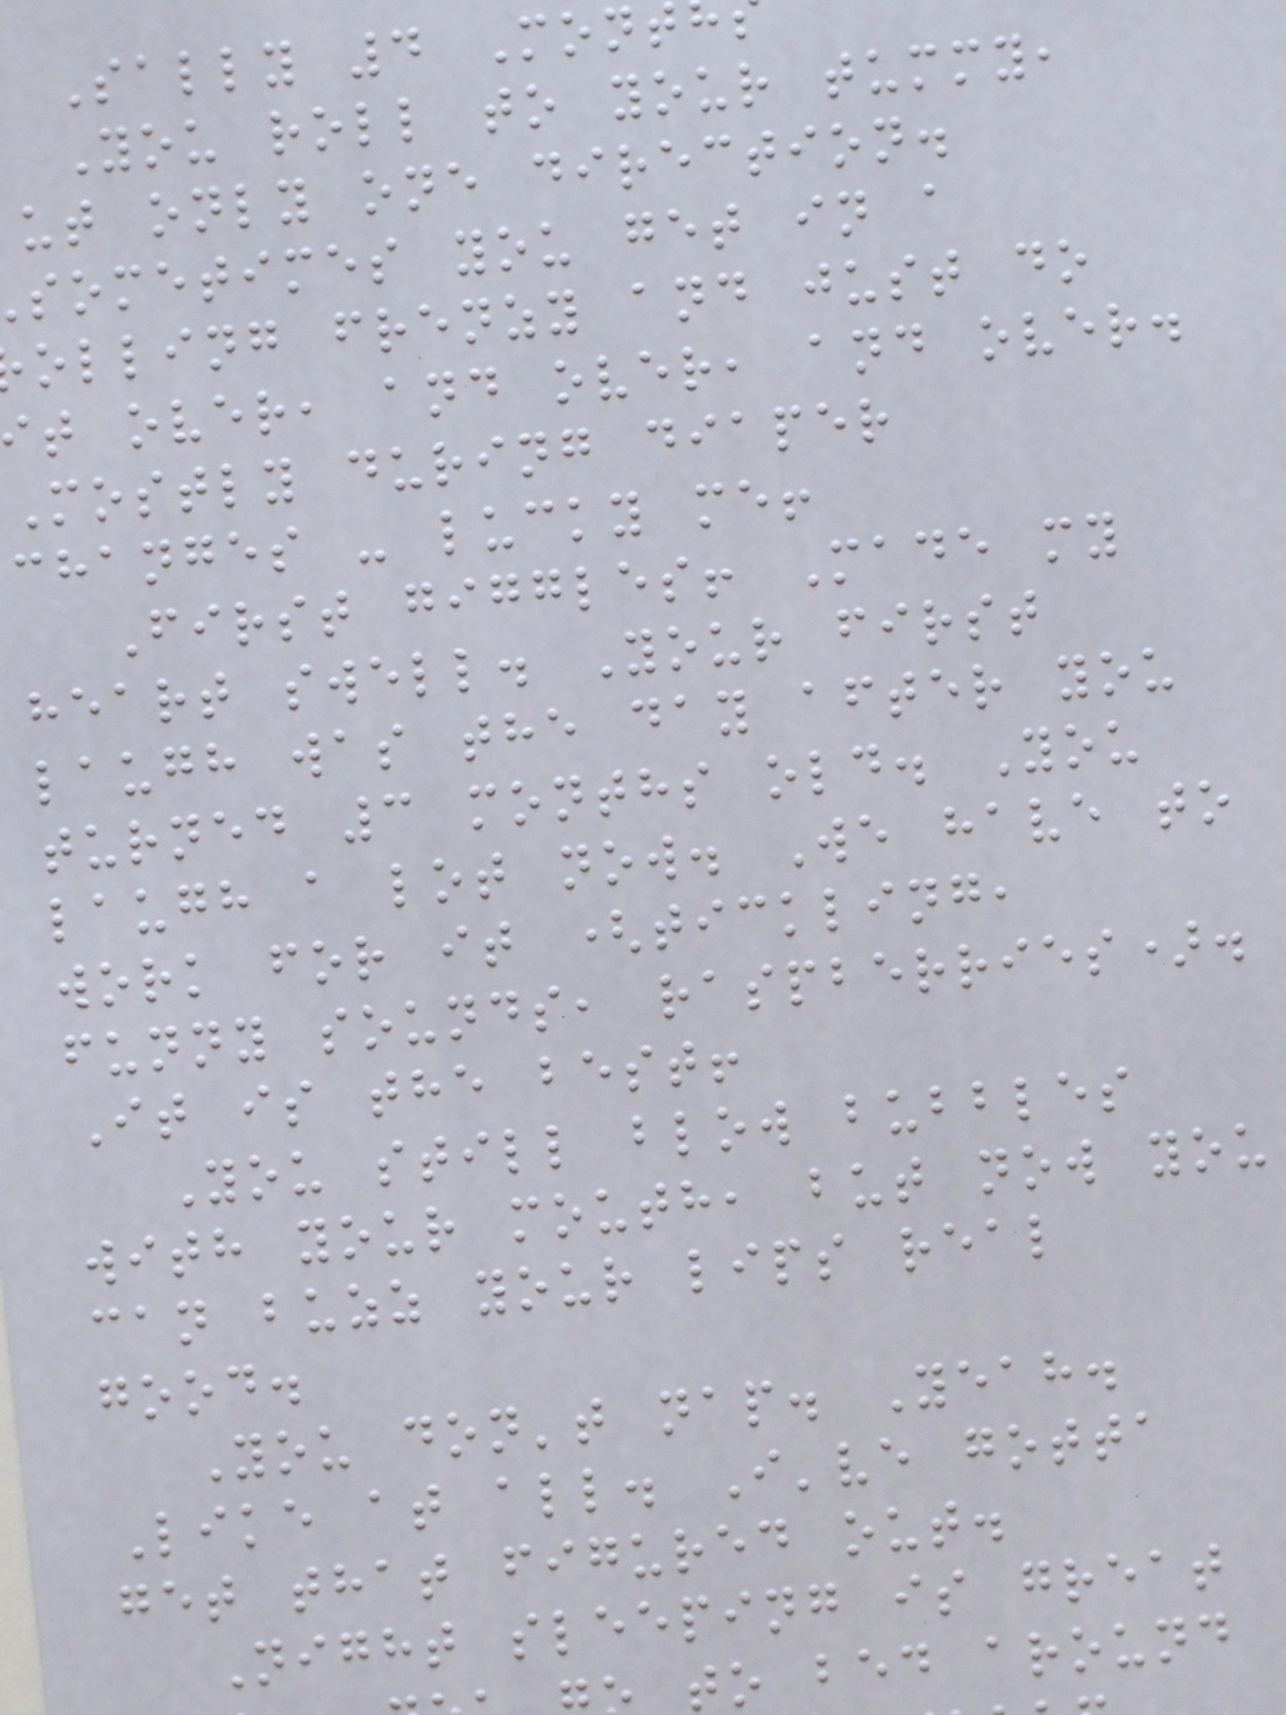Sally 4 Mont
You roll to your tummy,
ut only one direction.
sometimes you get in a
olling frenzy and just do
t over, and over, and over.
Mostly during diaper
changes - lucky me!
First giggles! Made my
heart swell. Your first
laugh was the day after you
turned 3 months old. You
laugh a lot now. We have to
work for it (tickling,
funny sounds, raspberries).
It is the best!
You still blow bubbles
with your mouth, but now you
can buzz your lips real
good.
You don't nap. Yeah.
Like at all. I've gotta
get that figured out.
Night sleeping is great
to bed around
